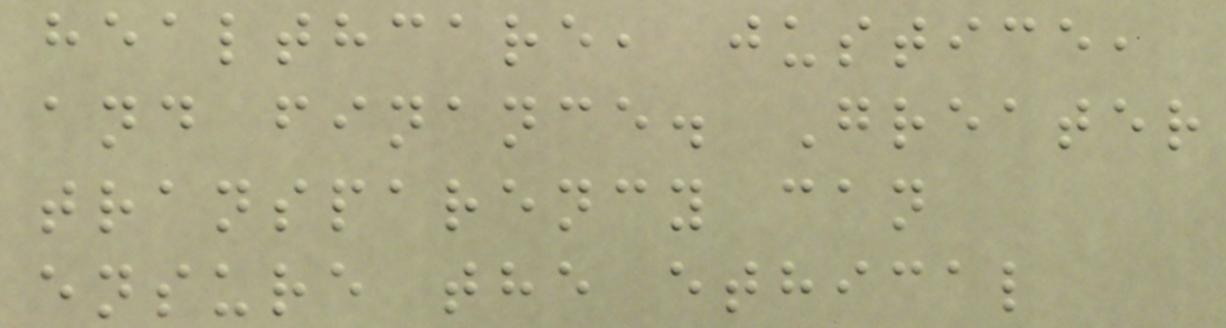healthcare, justice,
and finance. Greater
transparency can
ensure the ethical
